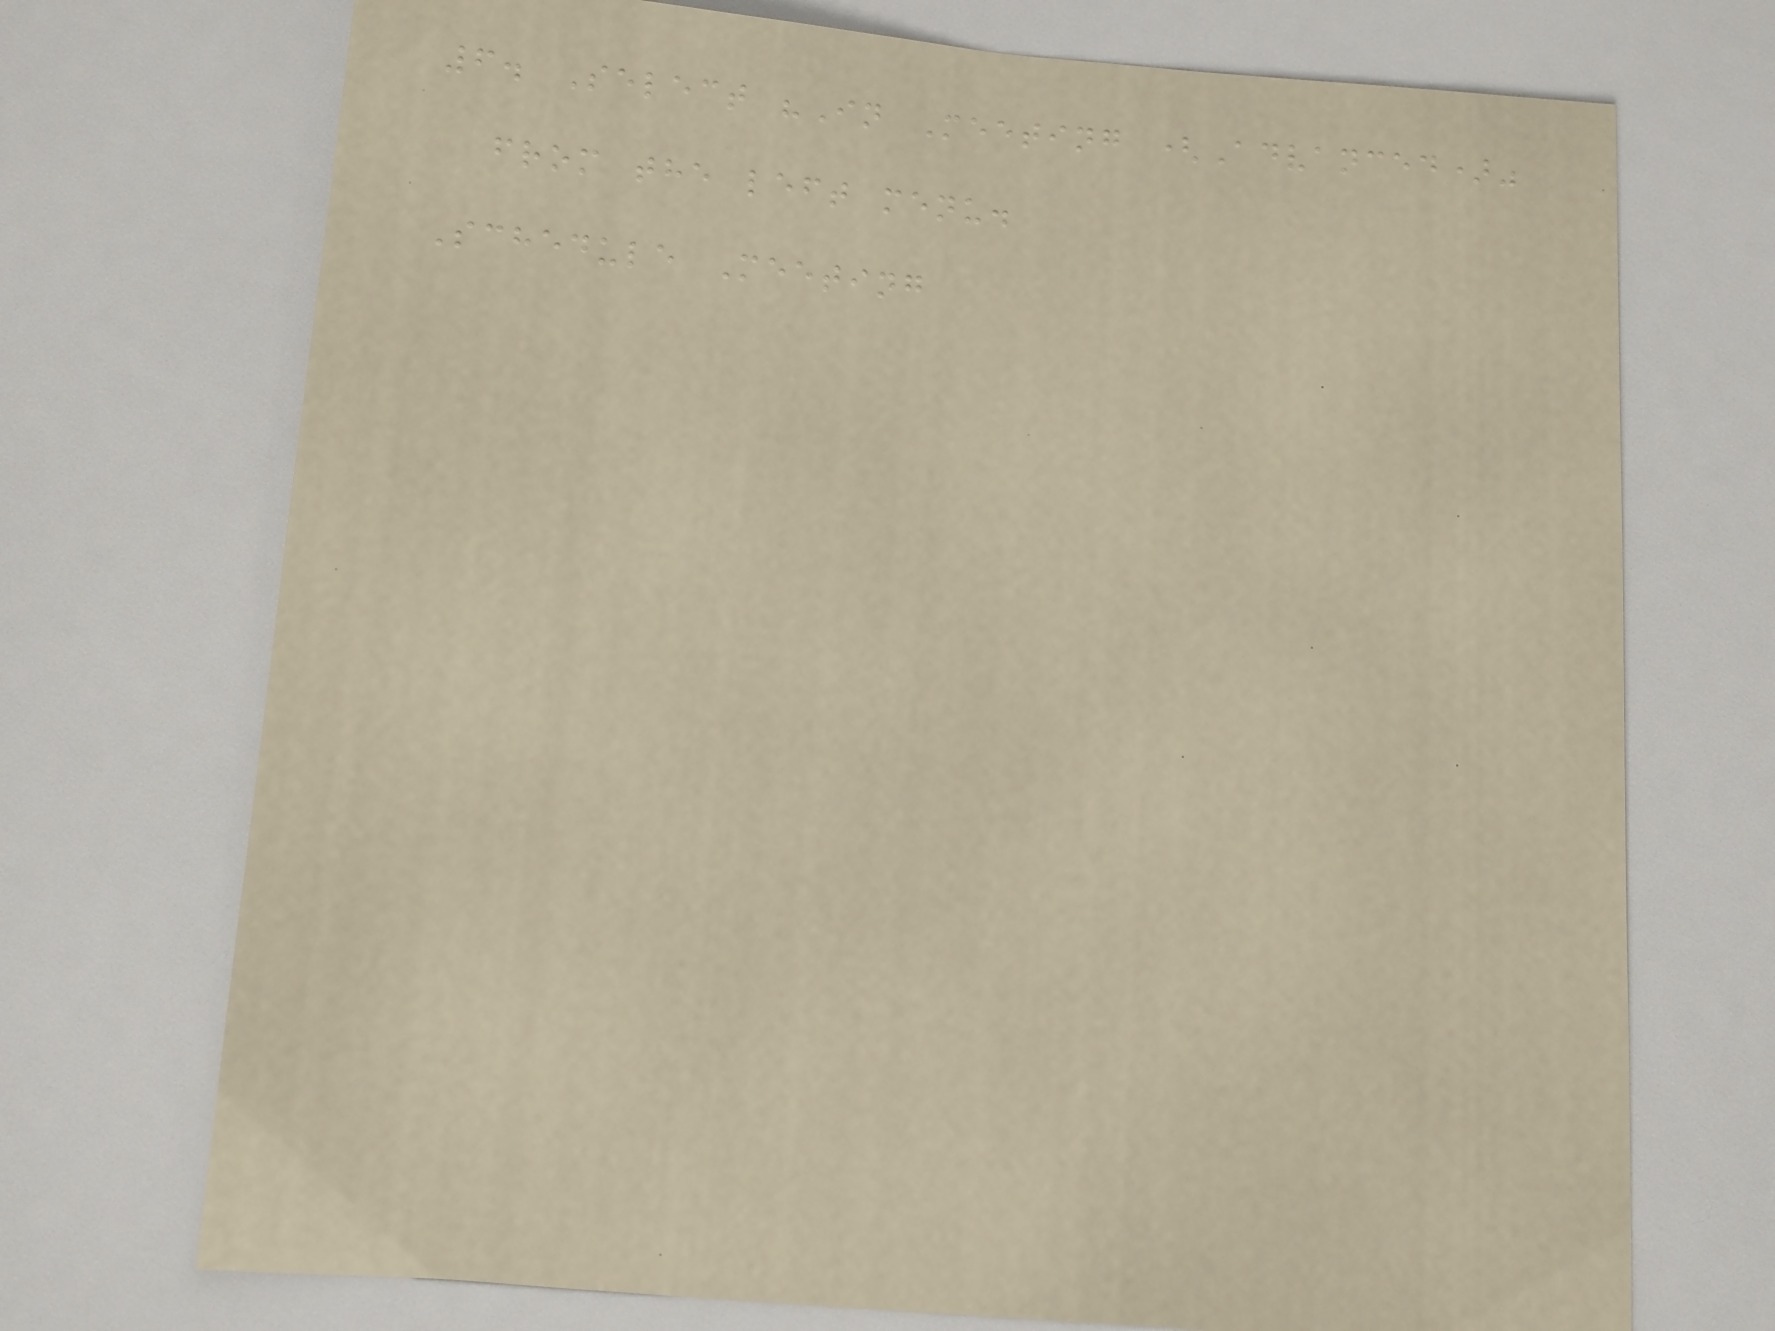6. Select "In Meeting (Advanced)"
from the left menu.
Schedule Meeting
